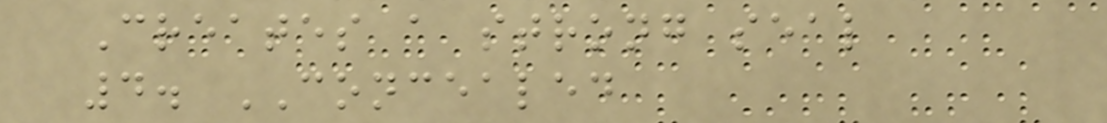Creates a strong seal
4. CONCEALED
